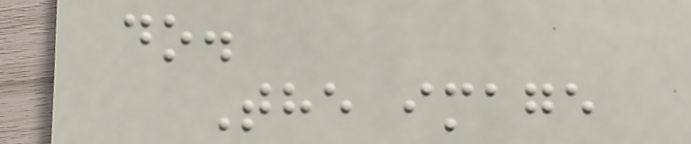do.
The image
